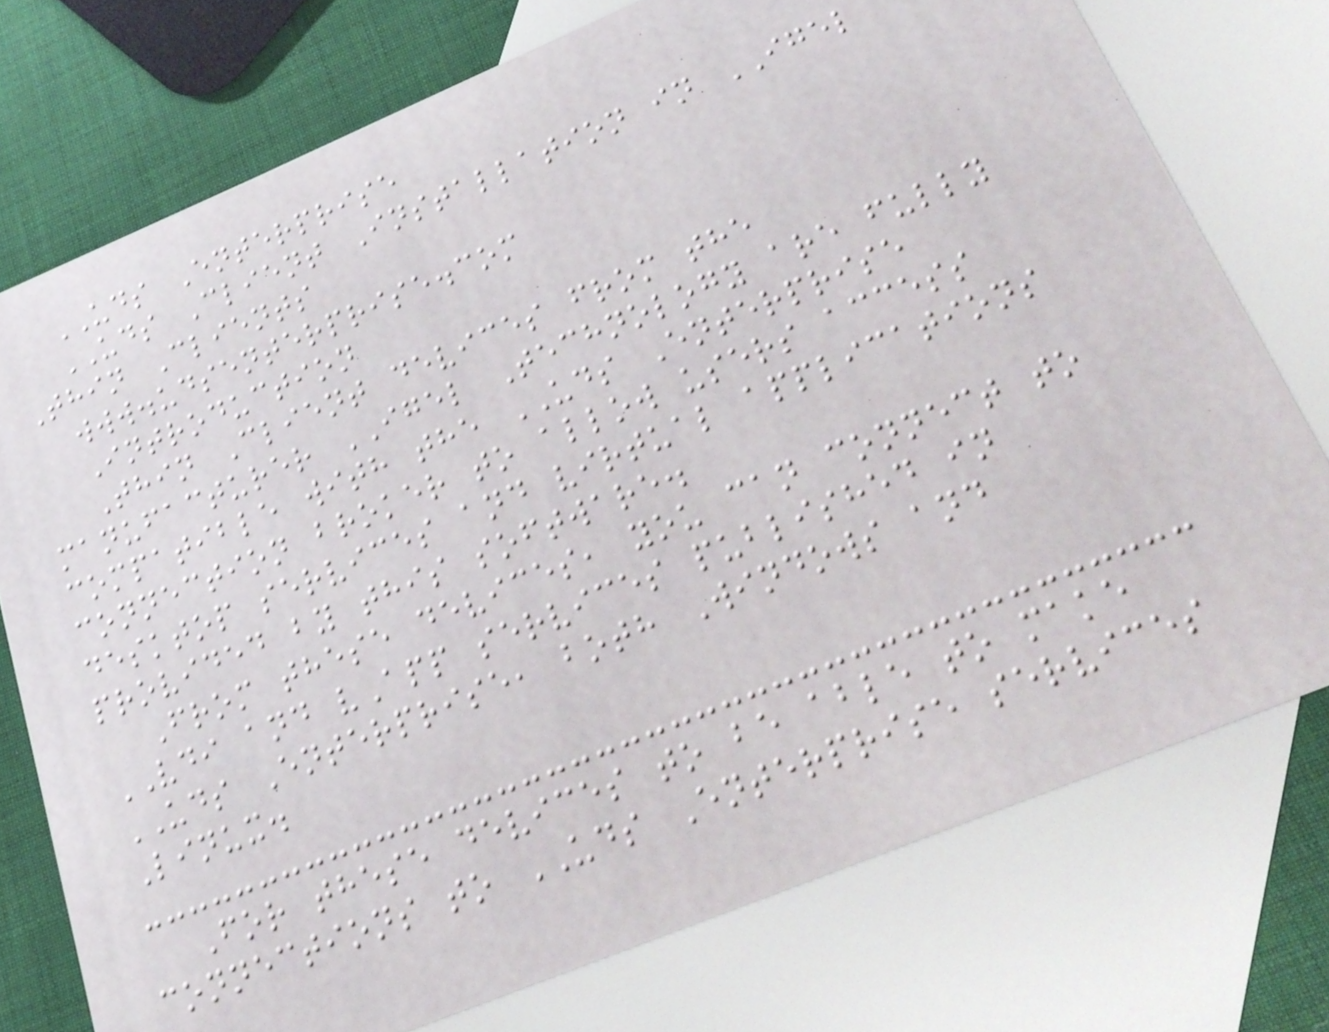UDS Enterprise
UDS Client Installation in IGEL
Thin Clients
www.udsenterprise.com
Introduction
Thin Client devices from the
manufacturer IGEL Technology are fully
compatible with the UDS Enterprise
connection broker to allow users access
desktop services and virtual applications
provided by this software.
From these devices, you can connect to
VDI and vApp services published in
UDS Enterprise, both Windows and
Linux.
For these devices to be able to make
connections to UDS Enterprise services
